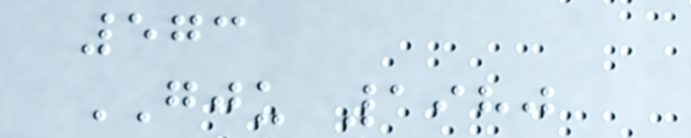573
GJU 1980
